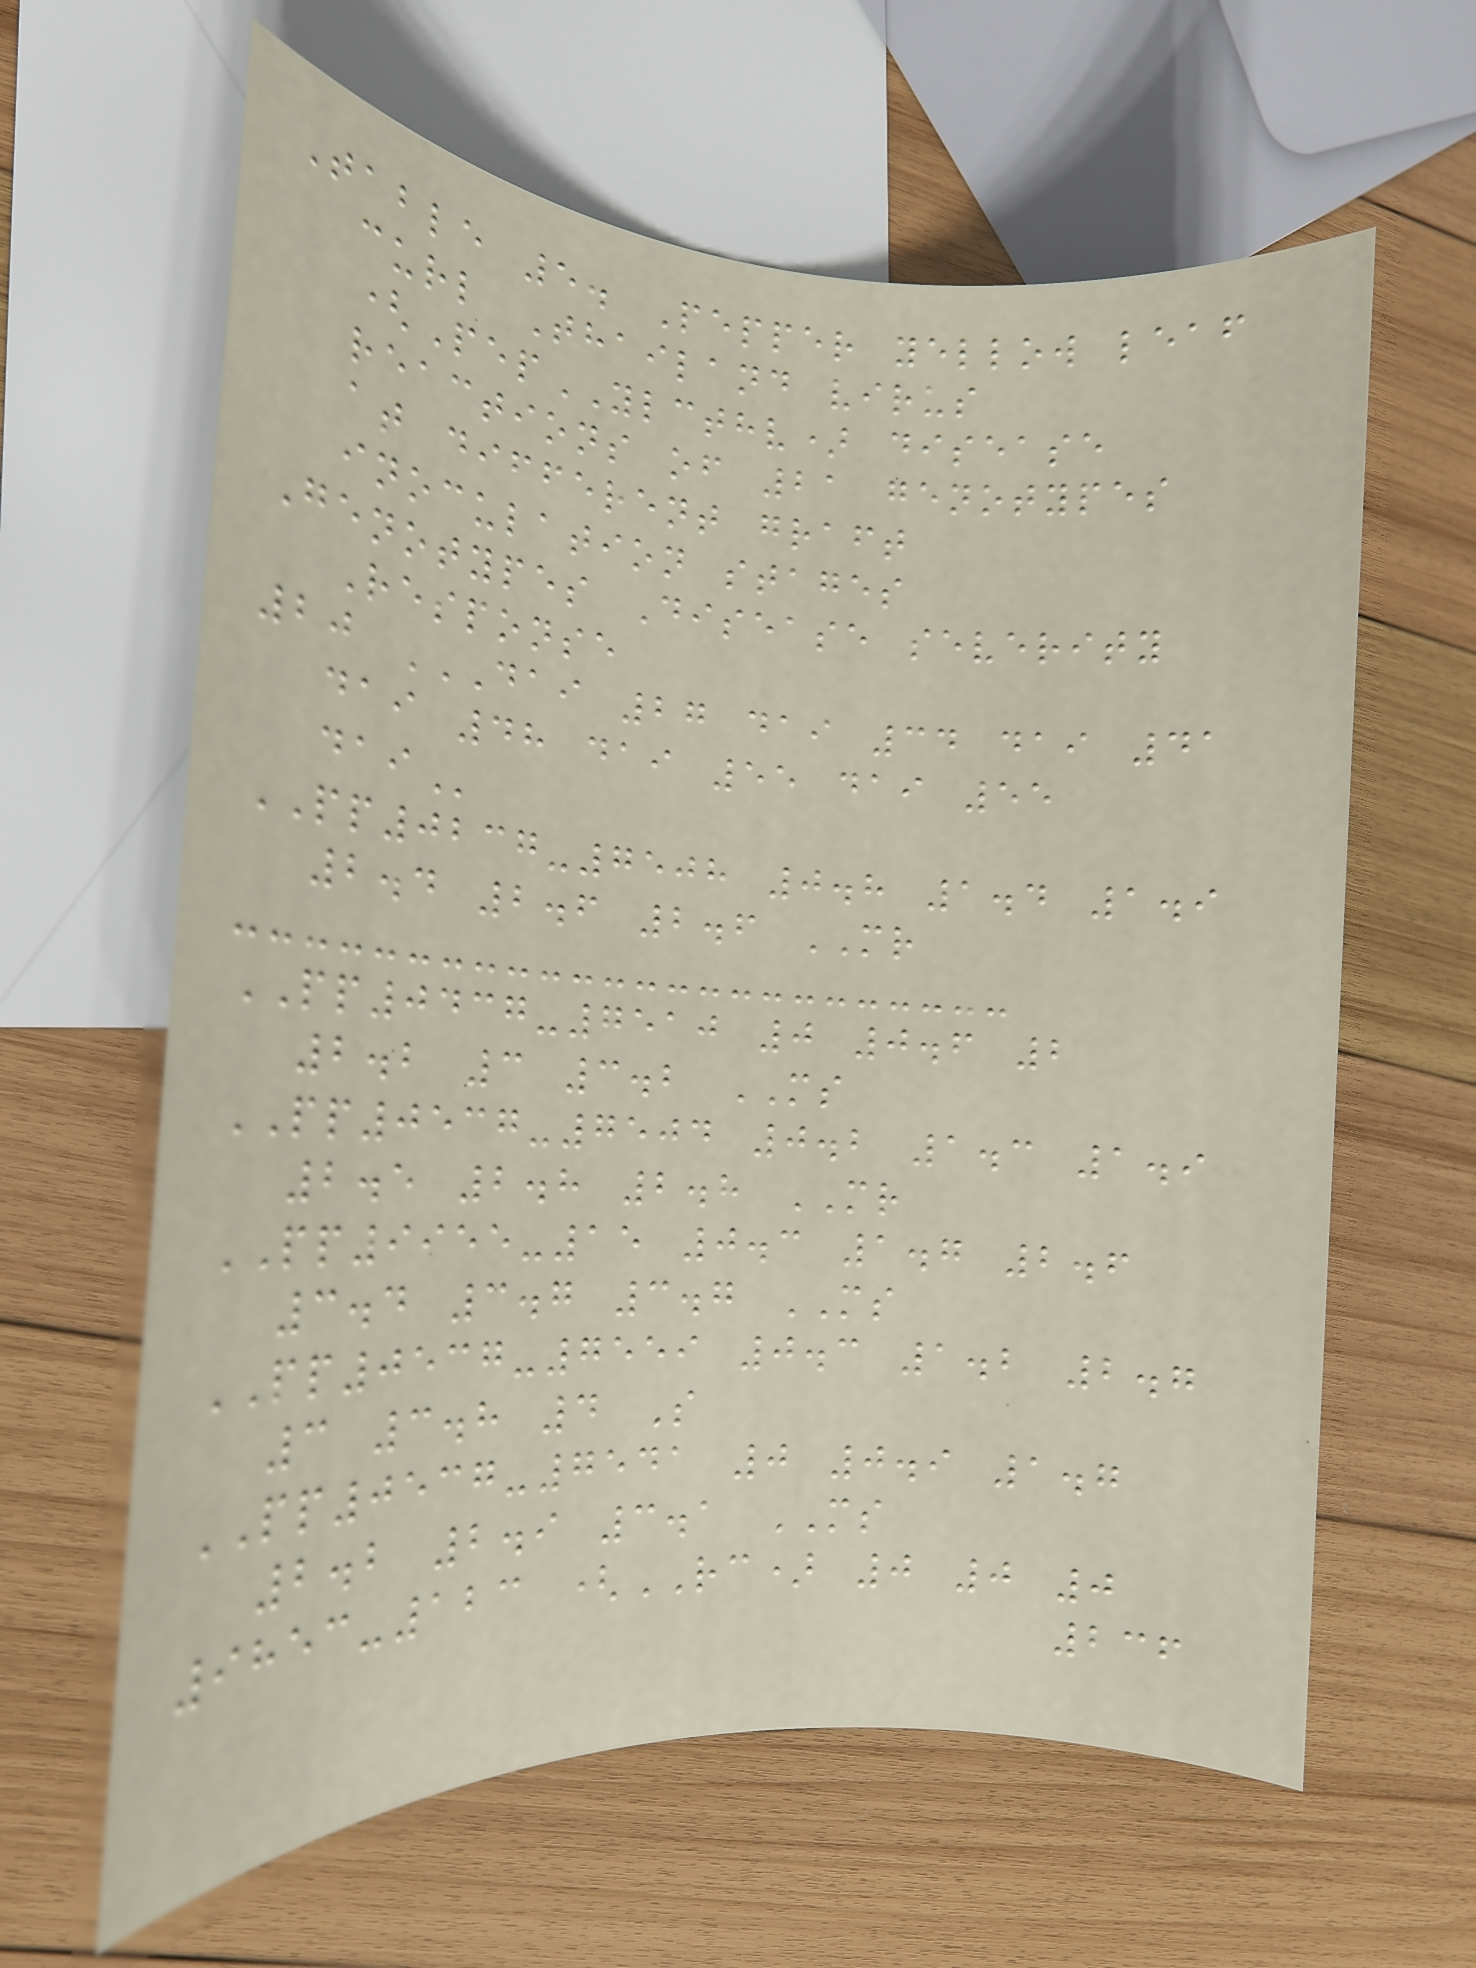Table 5. Pepper yellow leaf
curl Thailand virus
(PepYLCTHV) disease
reactions of 21 genotypes
at different graft
inoculation stages
Genotypes Disease severity
Response
20 DAI 27 DAI 34 DAI 41
DAI 48 DAI 55 DAI 55
DAI
PP0237-7508 0.8 1.4 1.9
2.4 2.6 2.6 MR
PP0437-7510 0 0.6 2
2.2 3 3.2 MS
PP0537-7504 0.2 1.3 1.9
2.5 2.8 2.8 MR
PP9955-15 0.3 1.7 2.6
3.4 3.7 3.7 MS
PP0537-7559 0.3 1.2 2.7
3 3.8 4 S
PP0537-7541 0 0.9 1.7
2.2 2.9 3.1 MS
9853-123 (RC) 0 0 0
236
